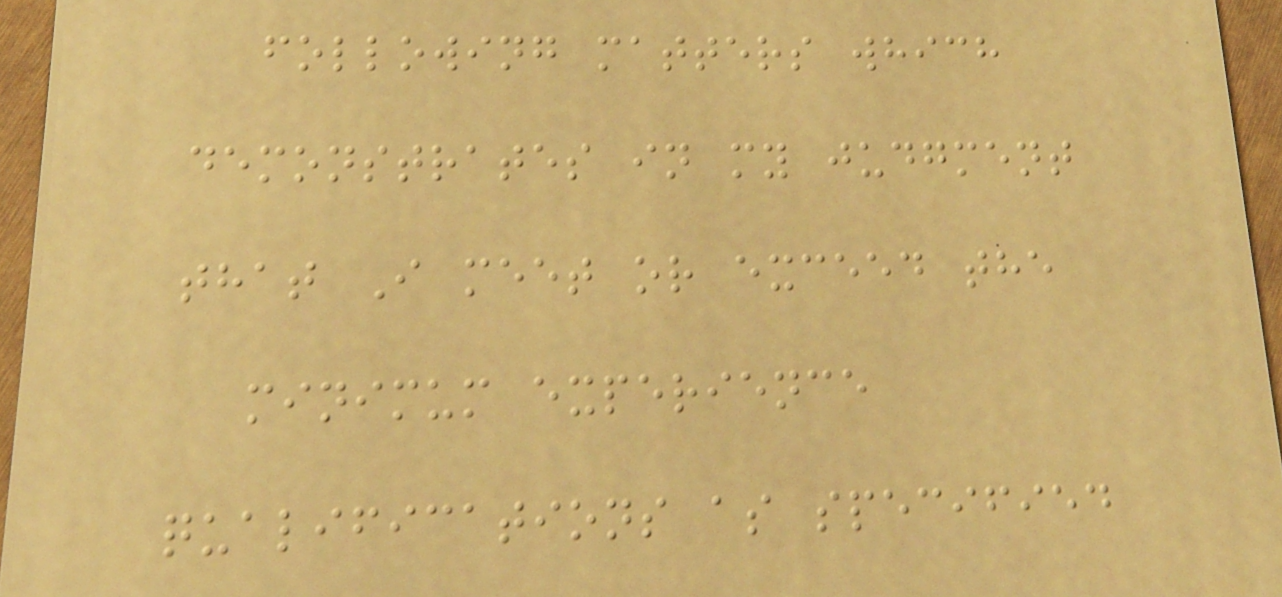following matters which
demonstrates in my judgment
that I meet or exceed the
minimum experience
qualifications as specified
